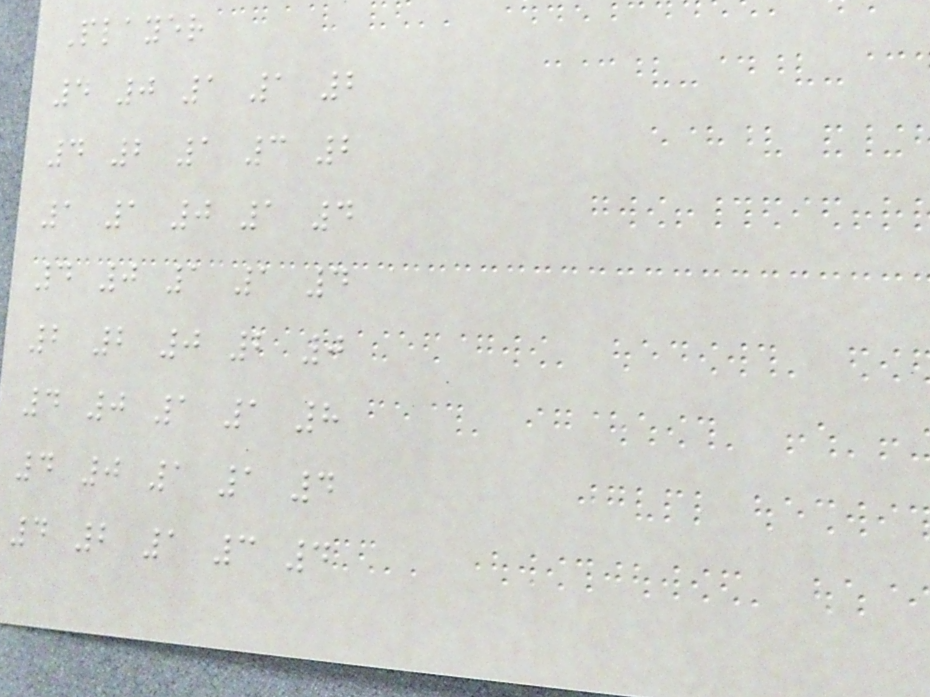Player
4 0 1 1 2
4 2 1 3 2
1 1 0 1 4
4 0 1 1 4
2 2 0 2 0
4 0 1 1 8
4 0 1 1 4
4 2 1 3 4
